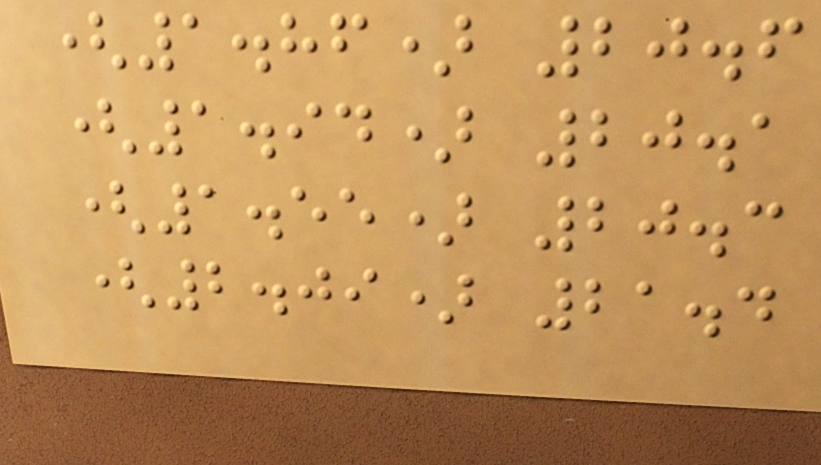(1.86) 20.6
(1.94) 20.1
(1.55) 20.3
(2.09) 21.4
